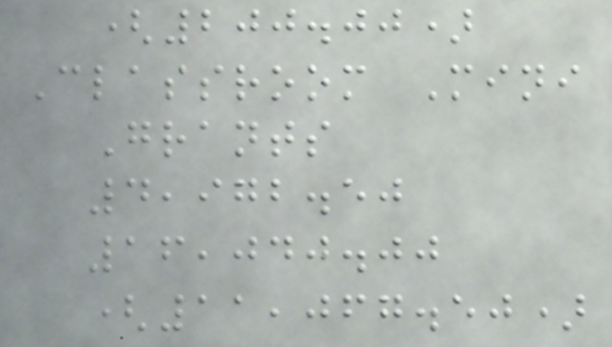(200.00)
Classroom Mini
Grants
4,972.50
16,040.00
(11,067.50)
